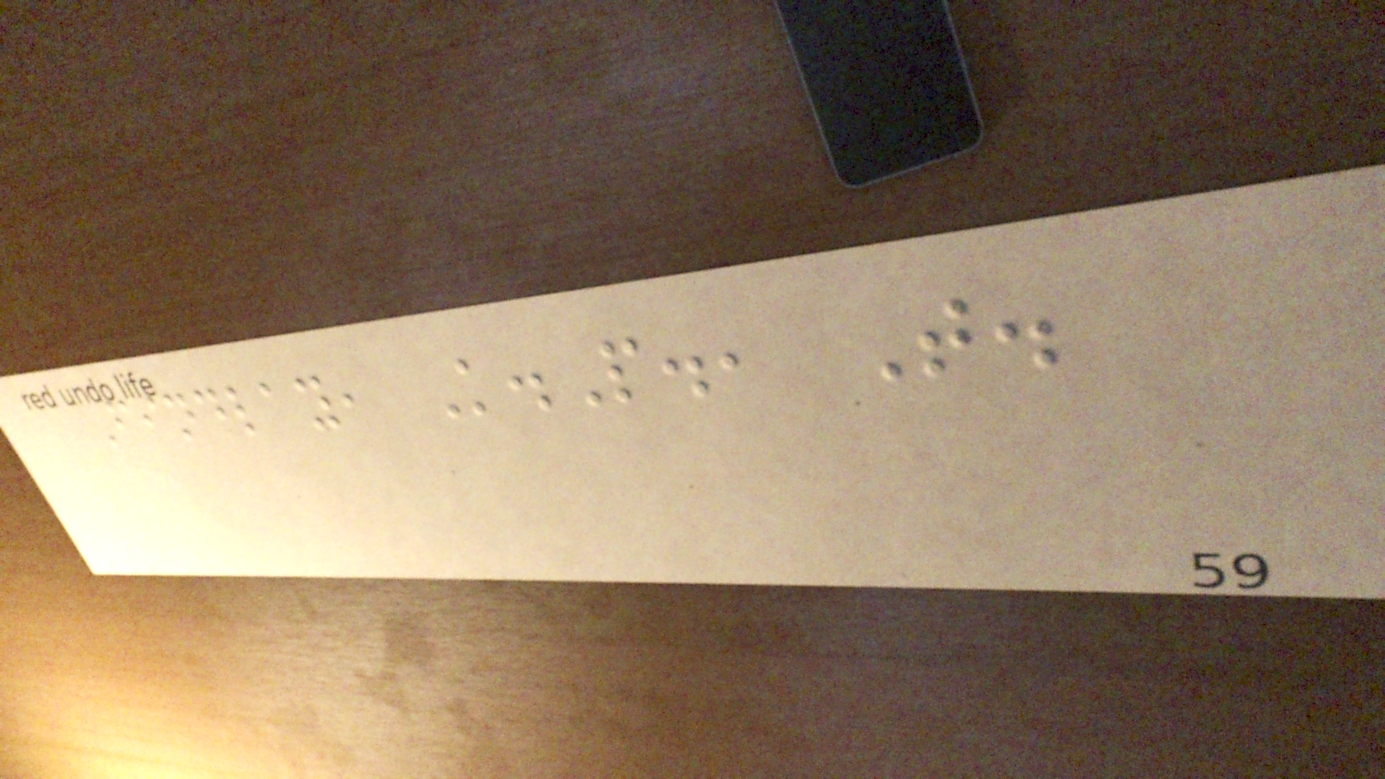Findlay, K.P., T.
